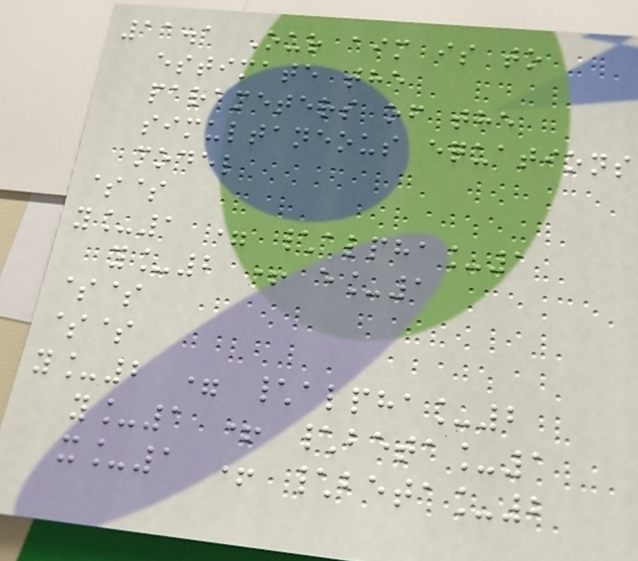11.1 Our aim is to
estimate the
parameters of the
simultaneous equations
model
$$
y_1 = \alpha_1
y_2 + e_1
$$
$$
y_2 = \alpha_2
y_1 + \beta_1
x_1 + \beta_2
